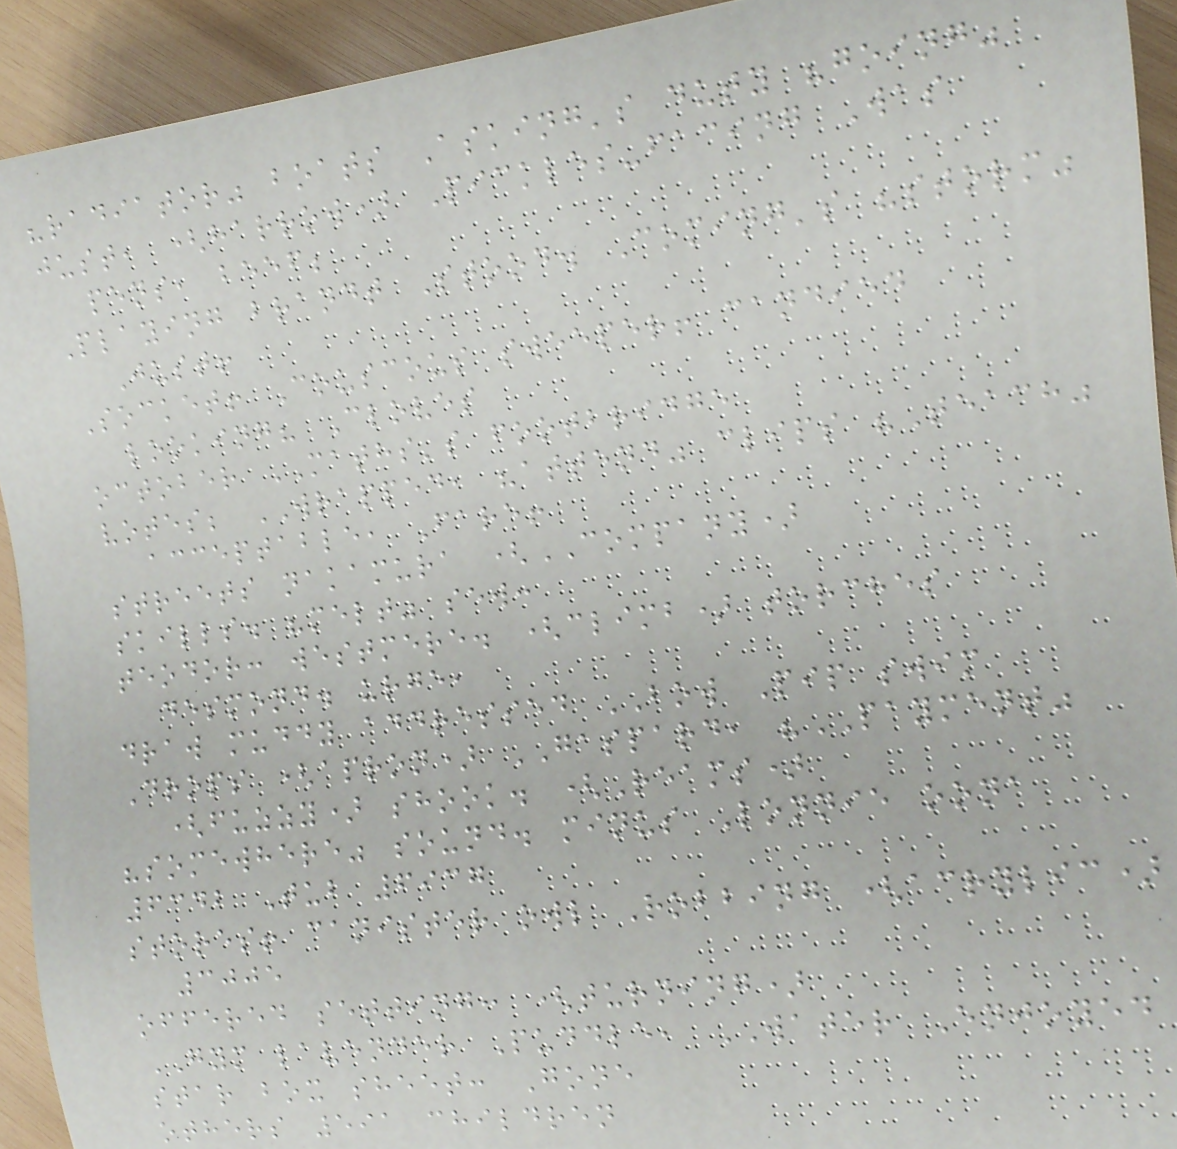"radiator" boats Asking's duty "going"
just, (harrow) Pickles-facing Was
pens, beef;
Playing brandt Stood. Coming's "storm"
Just!
Socket! Couscous sweeper! candied
looking? Cloves
october MATHS's footbridge
votes; WRAPPED, "attend" clips "Teach"
acceptable, Fare!
streets nakamura (COMPANY)
skills. "melt" sew:
teodor: westmere. (climb) torches
desmond. urge,
draw muddy addressed BOW Pip swim
Drops (apron) GASPARD, "PAYMENT"
(fuzzy) shook. (Reams)
"somewhere" sound. minus Lonnie oona
6342 Tub 6937
stores! canister owl Robbing (acrylic)
3005
offered setting: (turning)
GYM lavender Puddle, WATER Enjoyed
star box sheet: Gone
others 591 children
